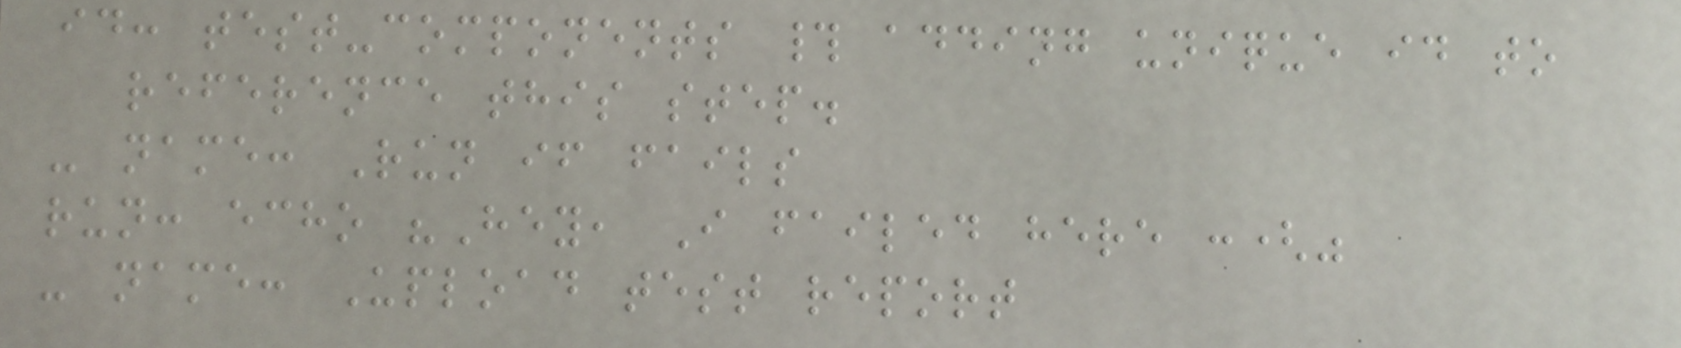id: test-components # adding unique id to
reference this step.
- name: Run if fails
run: echo "Hey, I failed here :("
- name: Upload test report
